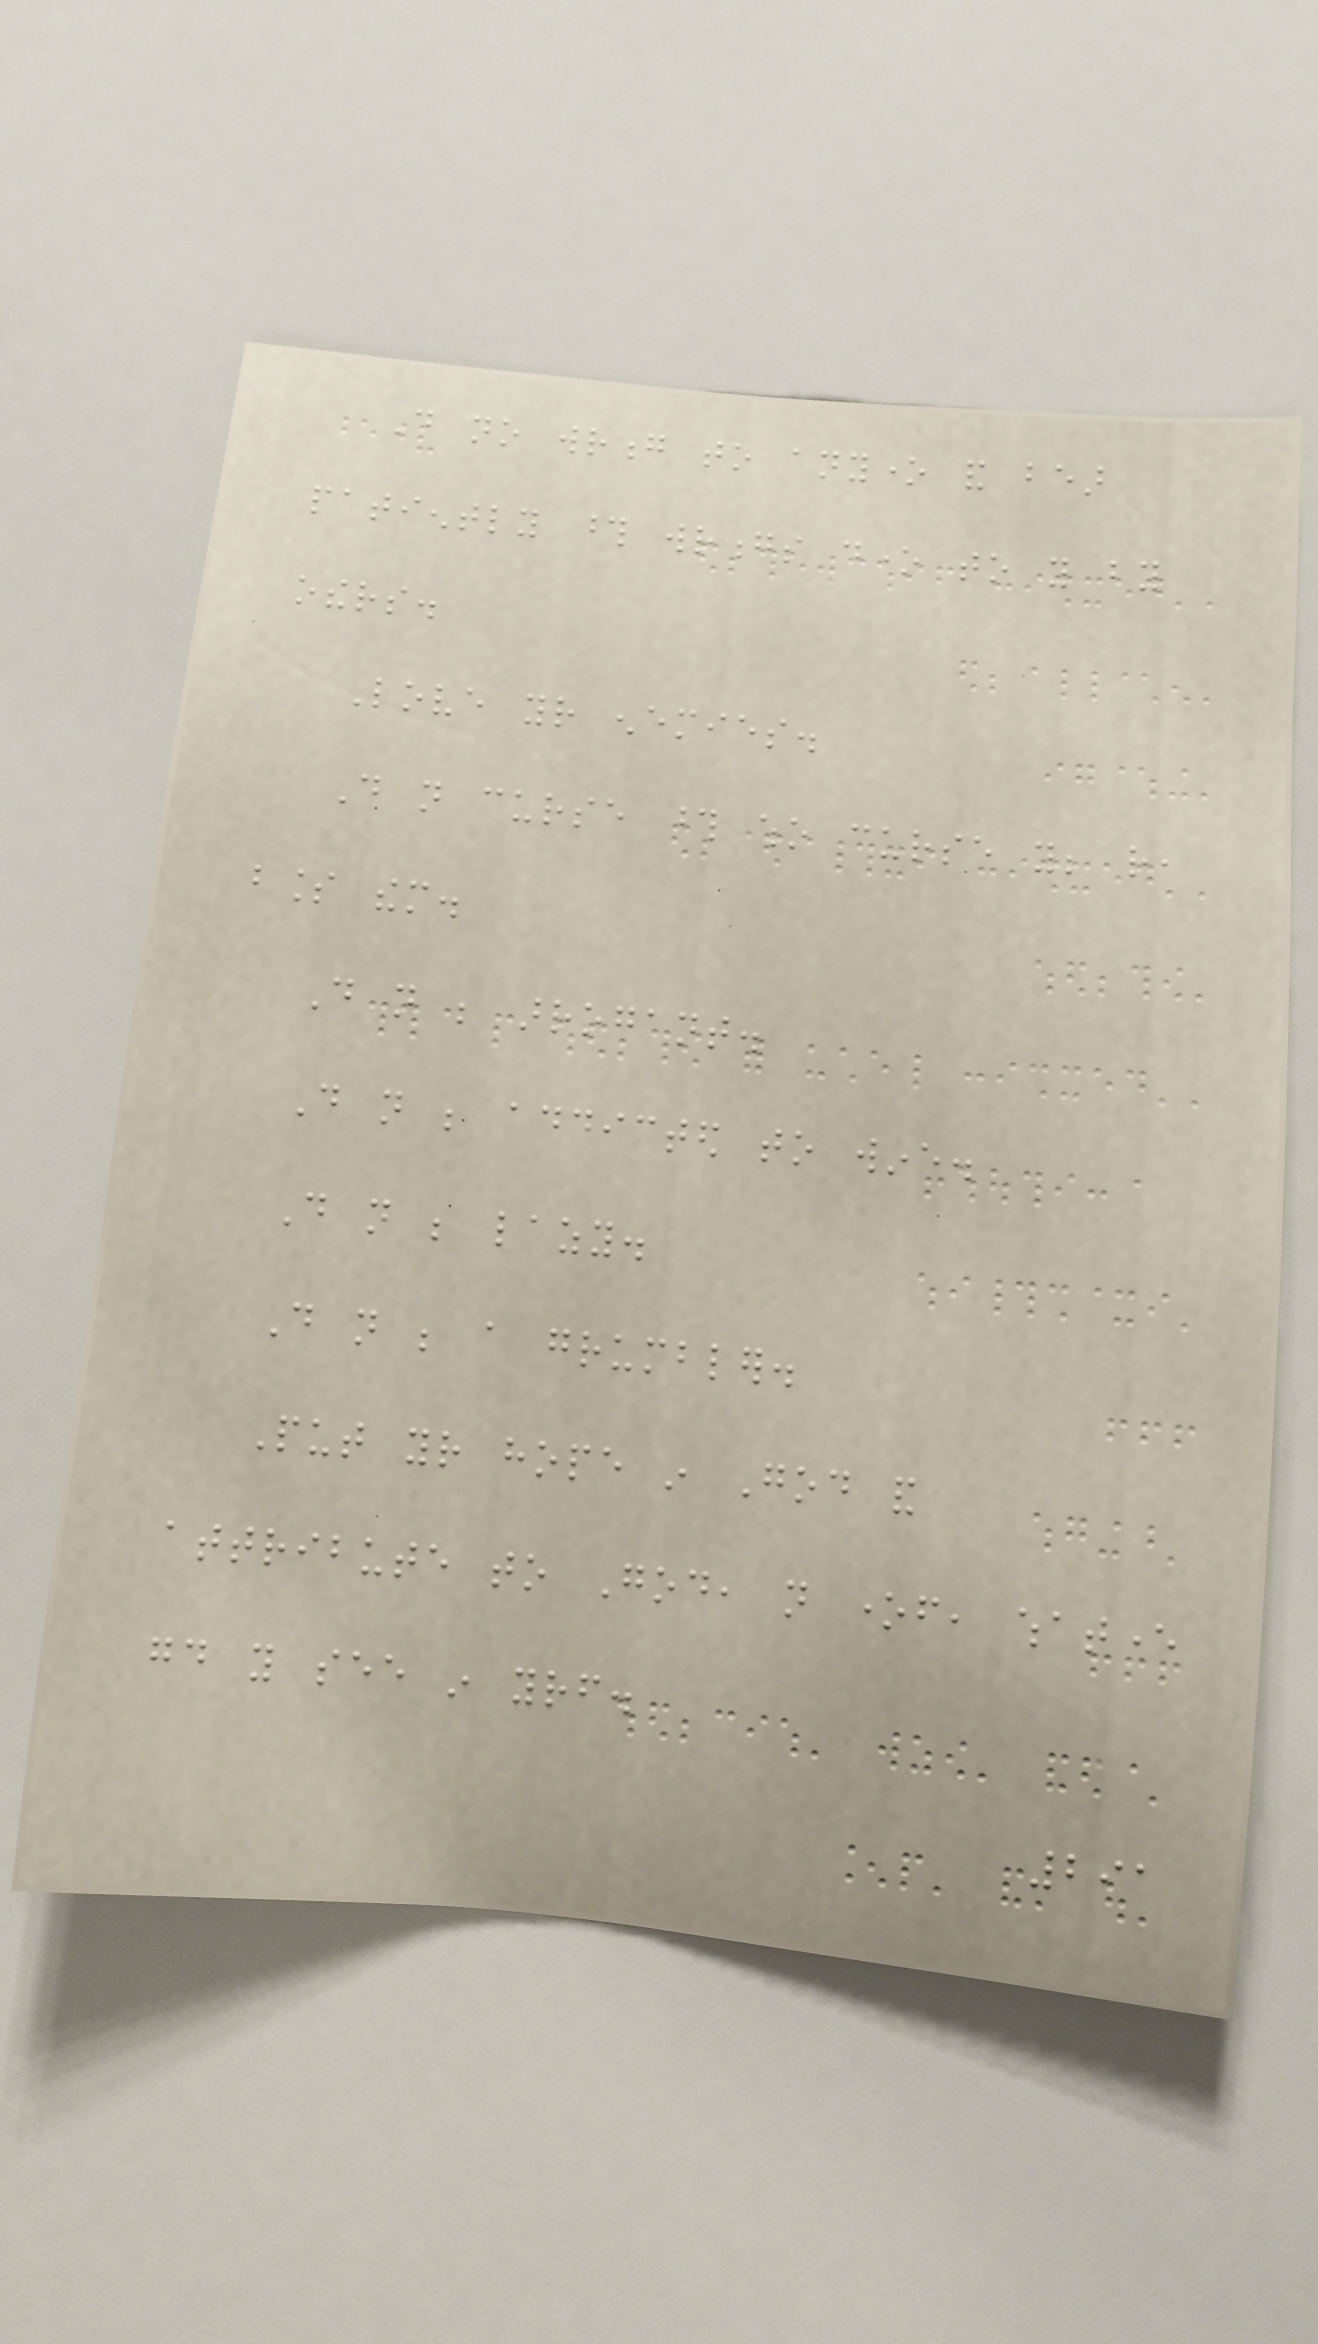Do no wrong to anyone and bear
patiently those wrongs done to you by
others.
Love your enemies.
Do not curse those who curse you; rather,
bless them.
Do not be arrogant.
Do not be addicted to wine.
Do not be lazy.
Do not be a grumbler.
Put your hope in God and
attribute to God, not oneself, whatever
good you see in yourself.
291
